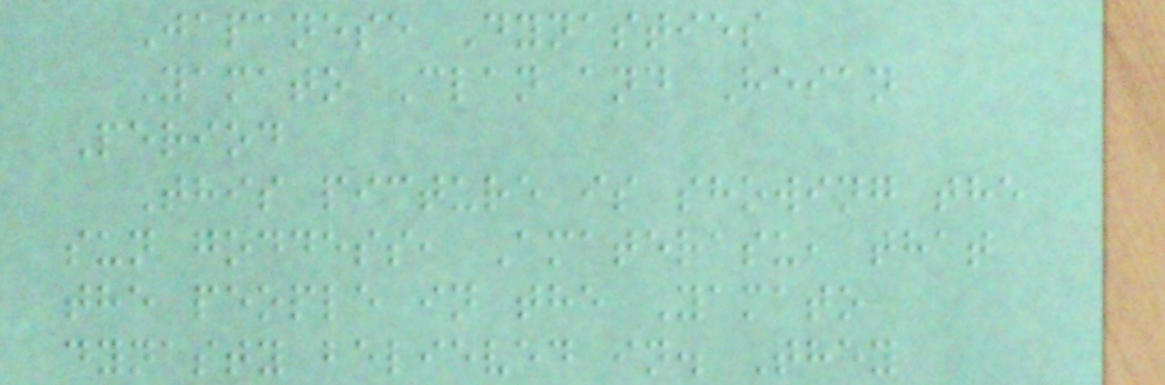Japanese Dynasties
Yamato Clan and Heian
Period
This picture is showing the
sun goddess, Amaterasu, that
the people in the Yamato
dynasty believed in. They
